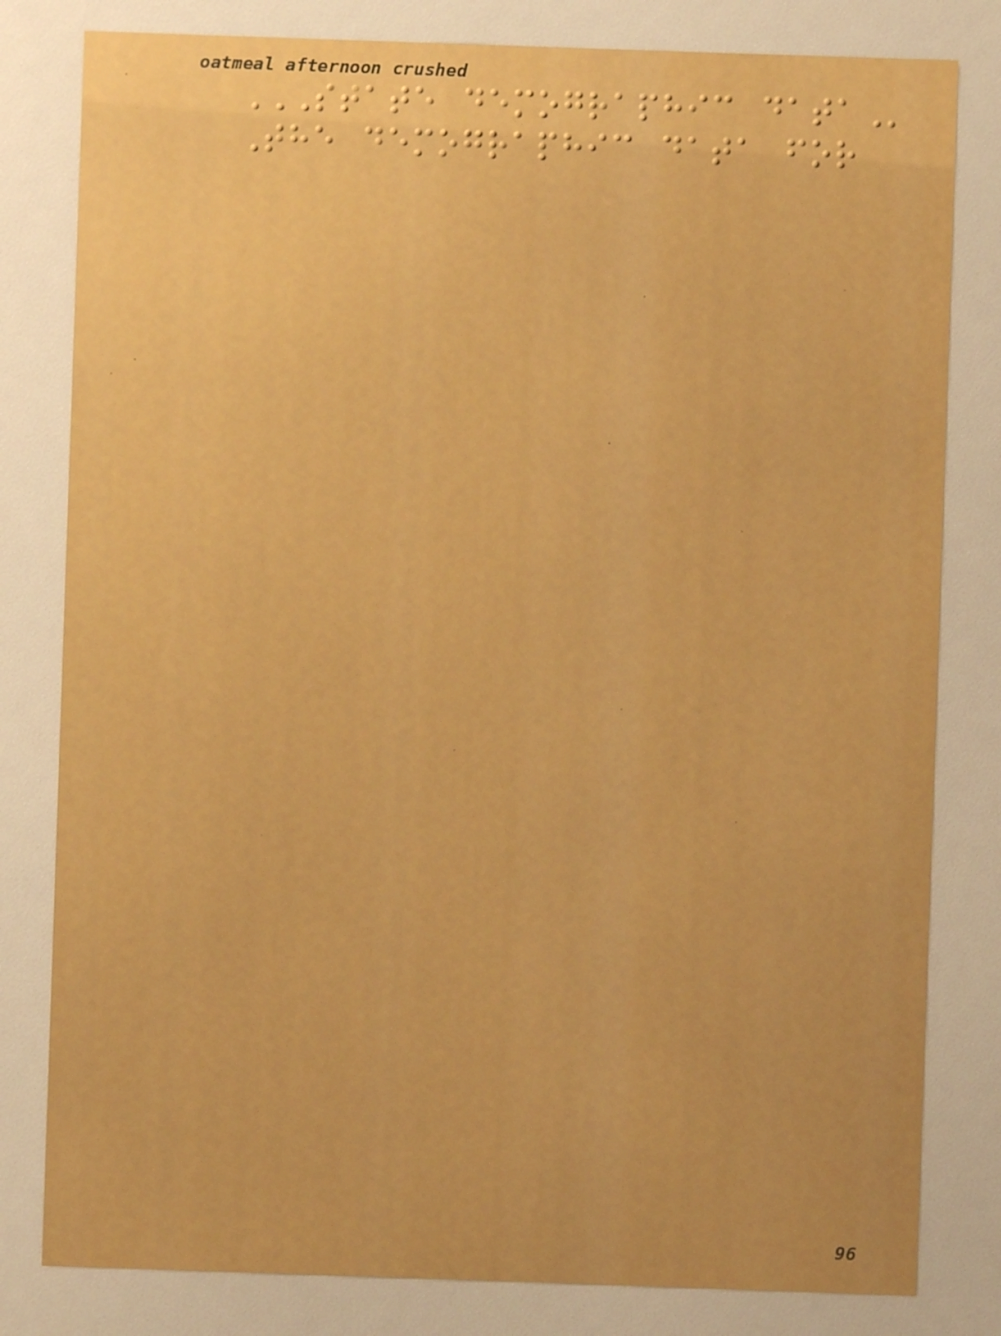STATE DEMOGRAPHIC DATA
The demographic data for
